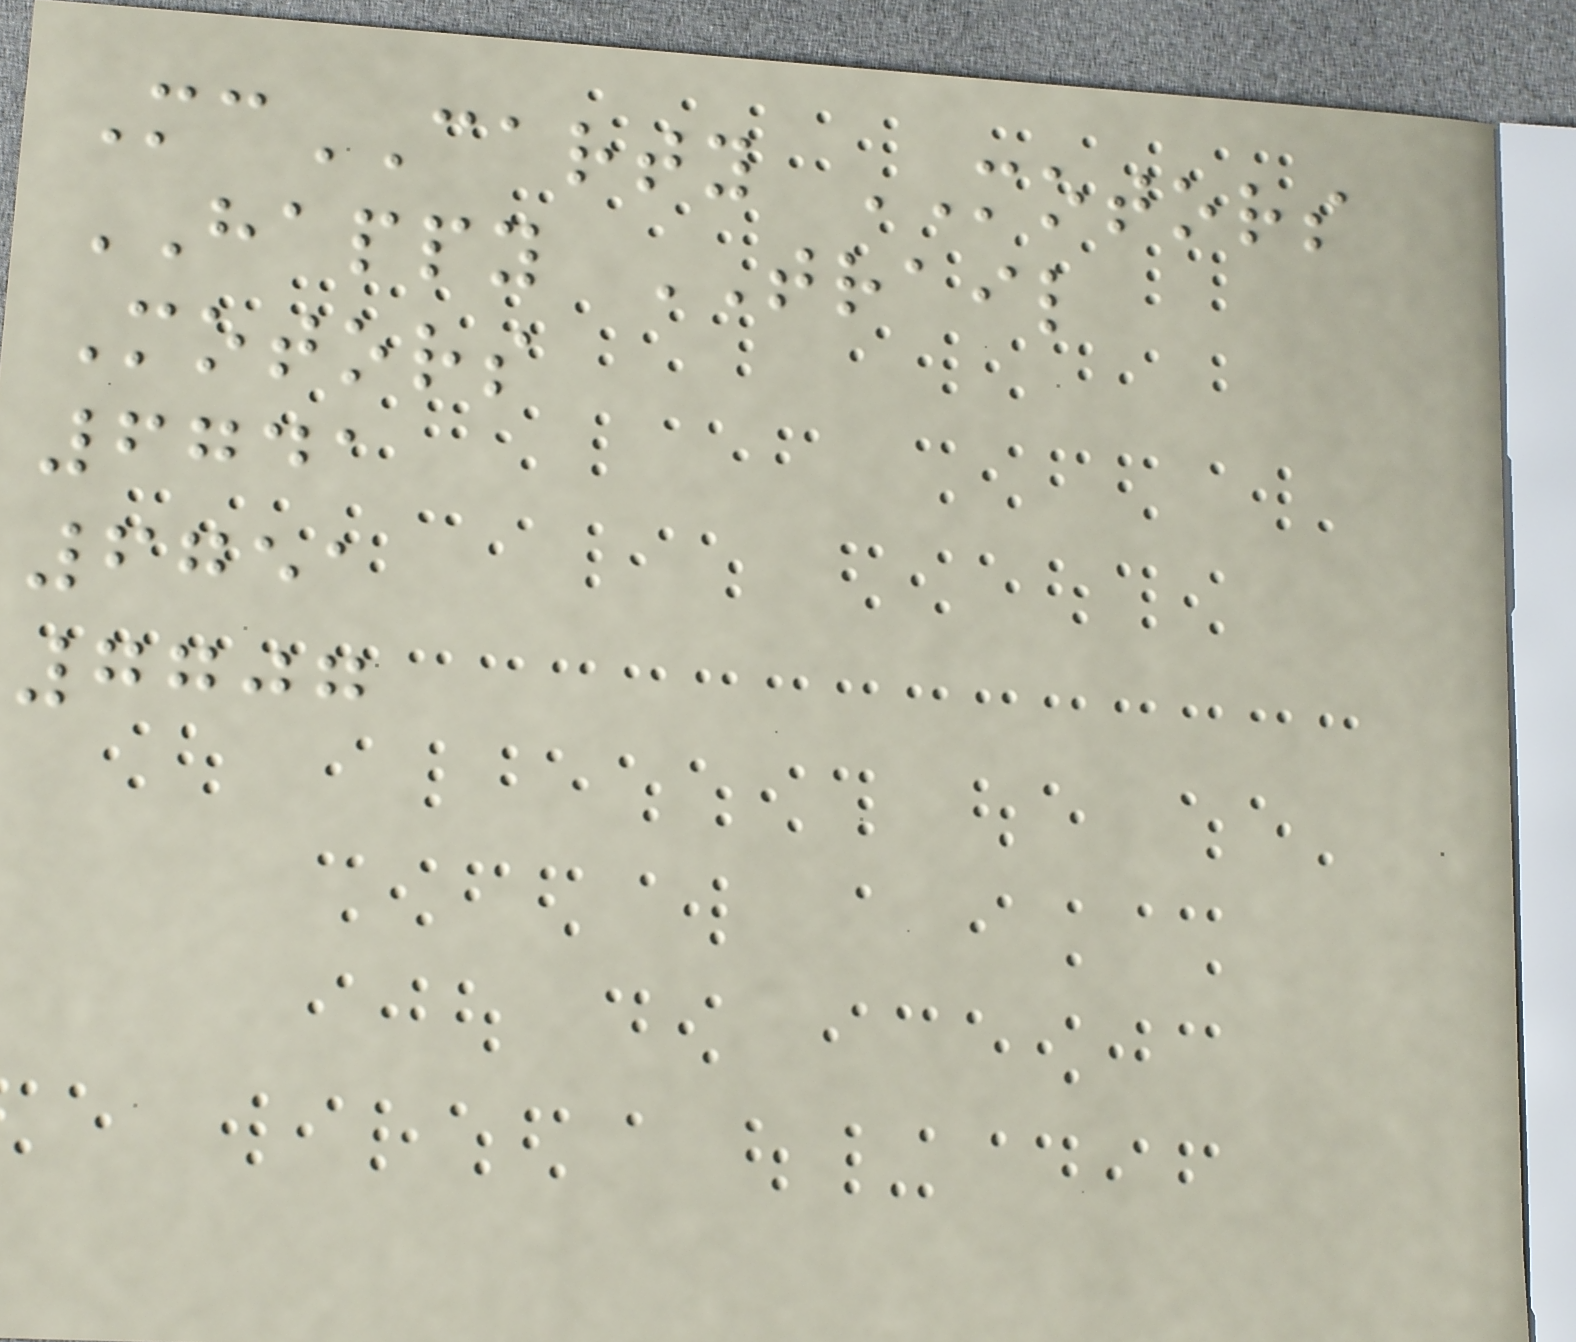McCARTY MOTORS
HAPPY TRAIL
Motors
6741
6751
7707
